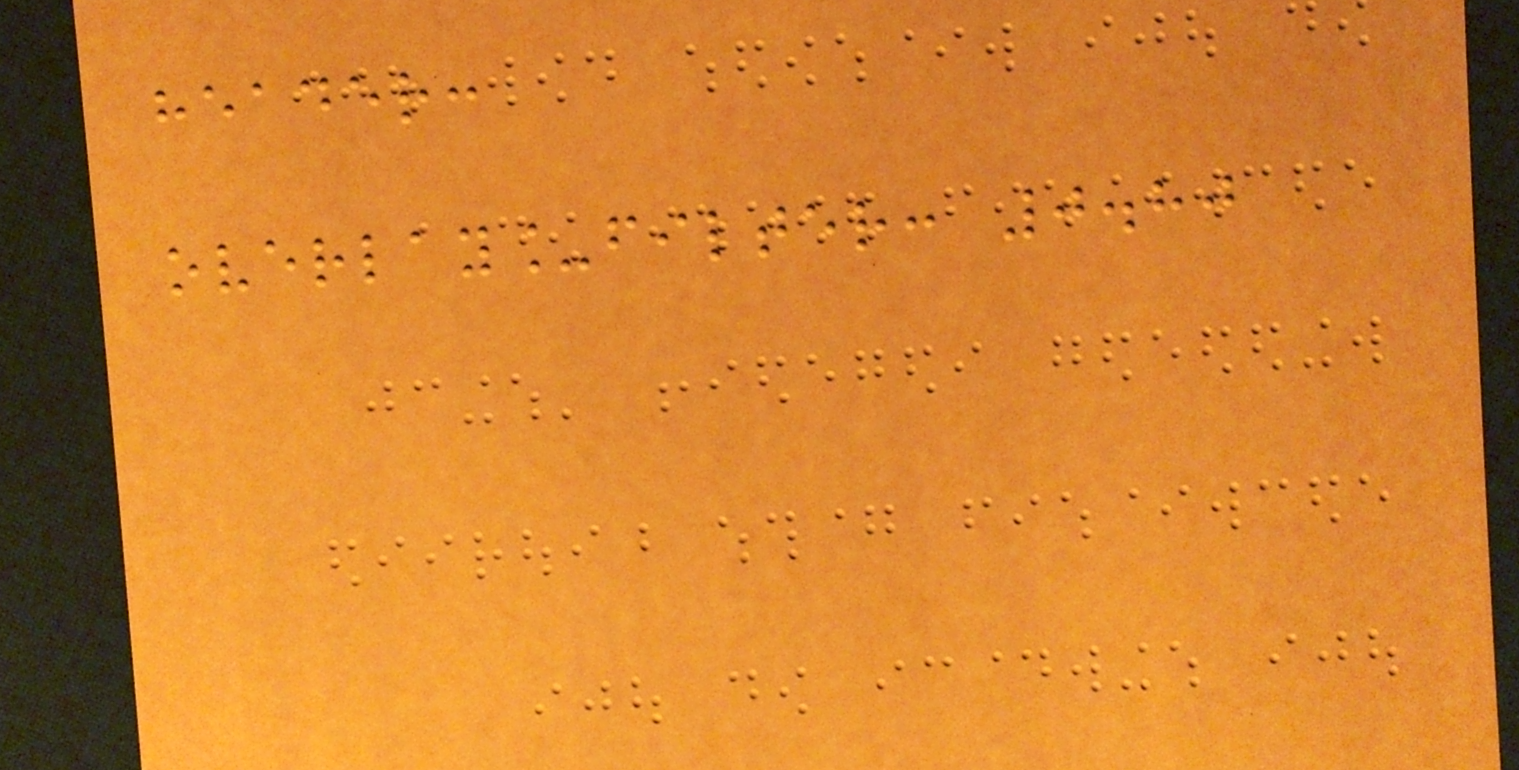header:
overlay_filter: 0.80
